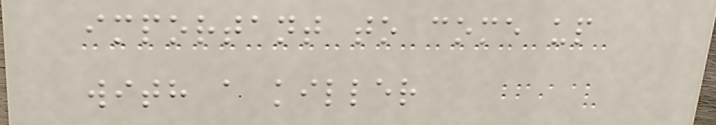important to come up
with a killer
